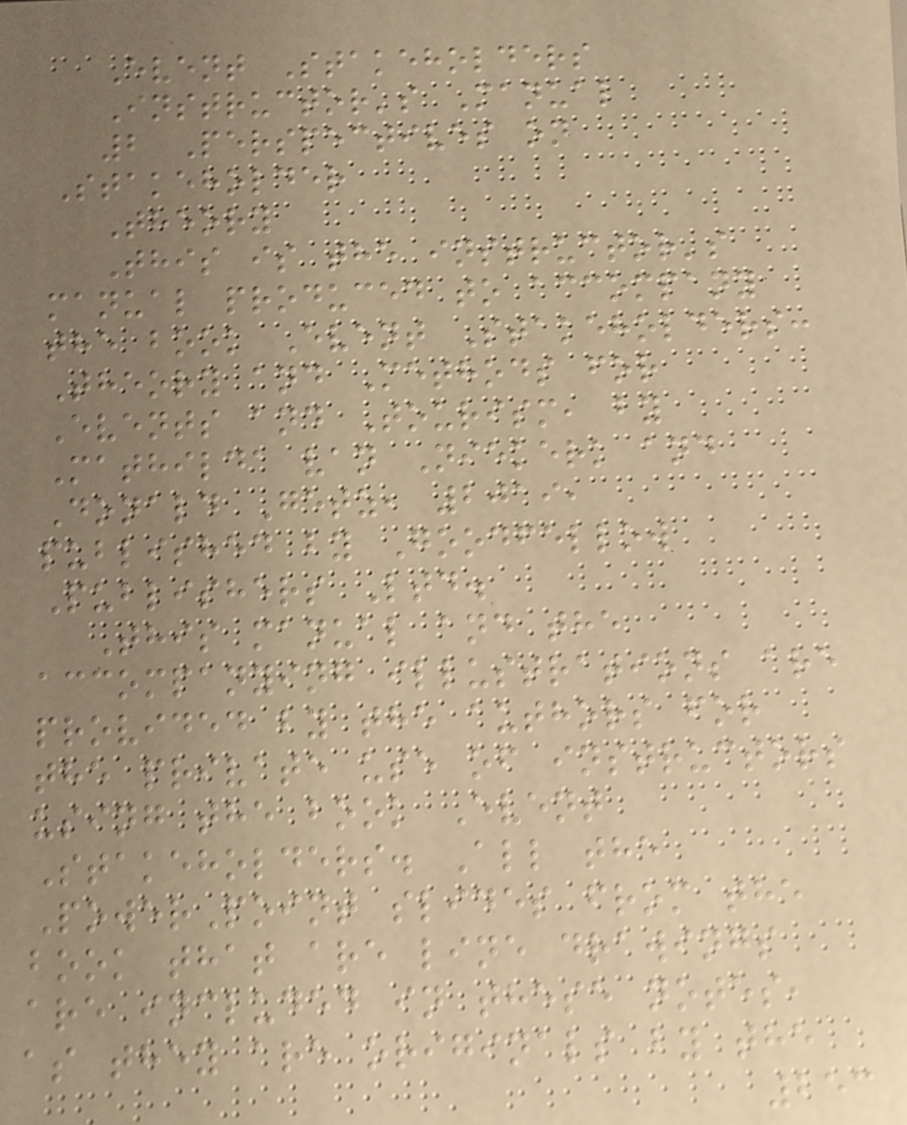Event Stakeholders
Instructor's Manual
2 Perspectives on
Stakeholder
Theory
This is the instructor's
manual produced to accompany
the book Event Stakeholders:
Theory and Methods for
Events and Tourism, by
Mathilda van Niekerk and
Donald Getz, 2019,
published by Goodfellow
Publishers Ltd.
This manual and the
accompanying illustrations are
provided by the authors for
the private use of instructors
using the book Event
Stakeholders. All the
PowerPoint slides from the
book that are line drawings
are included in these notes,
as they are originals by the
253
